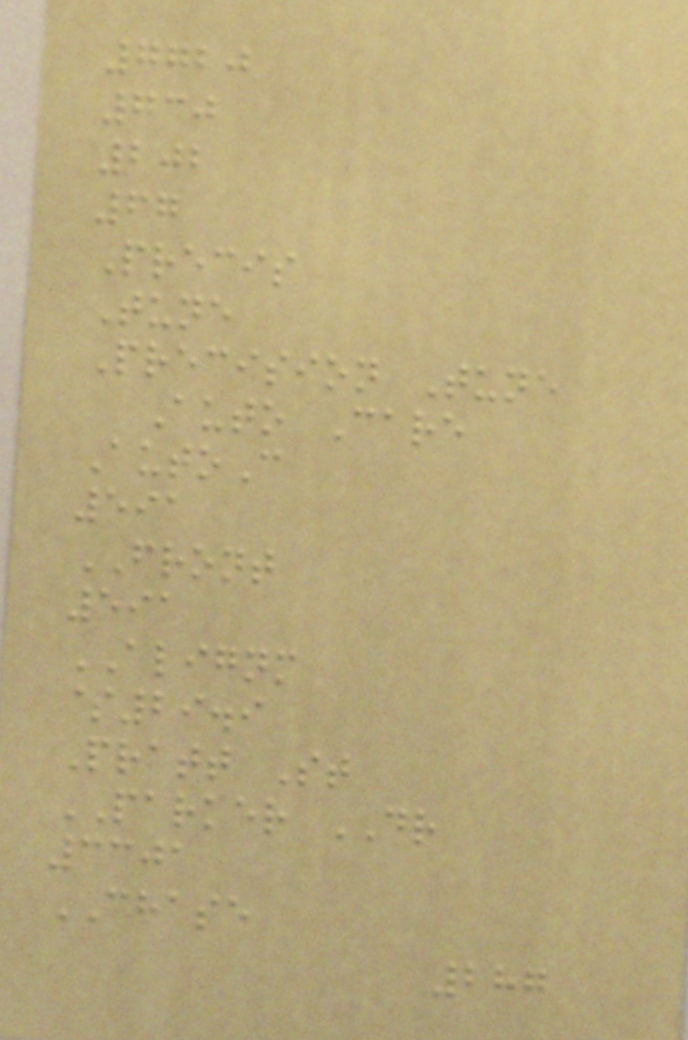7720
730
202
67
Precis
Tune
Precision Tune
Auto Care
AutoC
591
FRONT
591
ALIGNM
$29.9
Pratt St
PARKER DR
3301
CHASE
287
